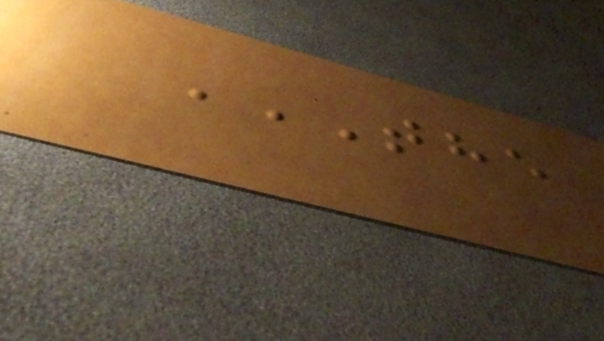THE
